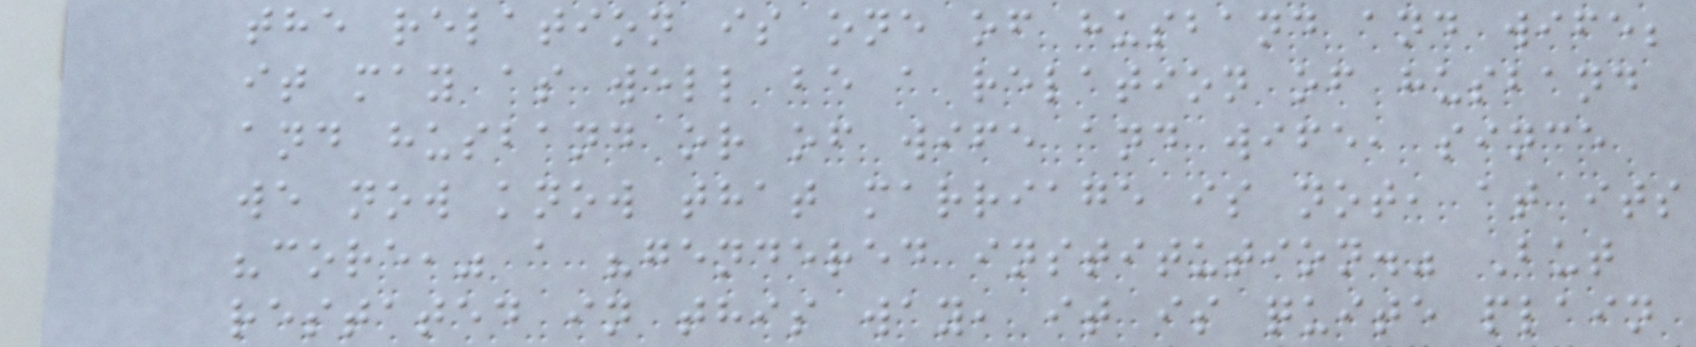the relation is one of husband and wife;
it may as well be a relation of husband
and husband or of wife and wife, since
we now know that marriage is not, at its
"core," a "gendered institution." But
restated in this way, it is quite plain
